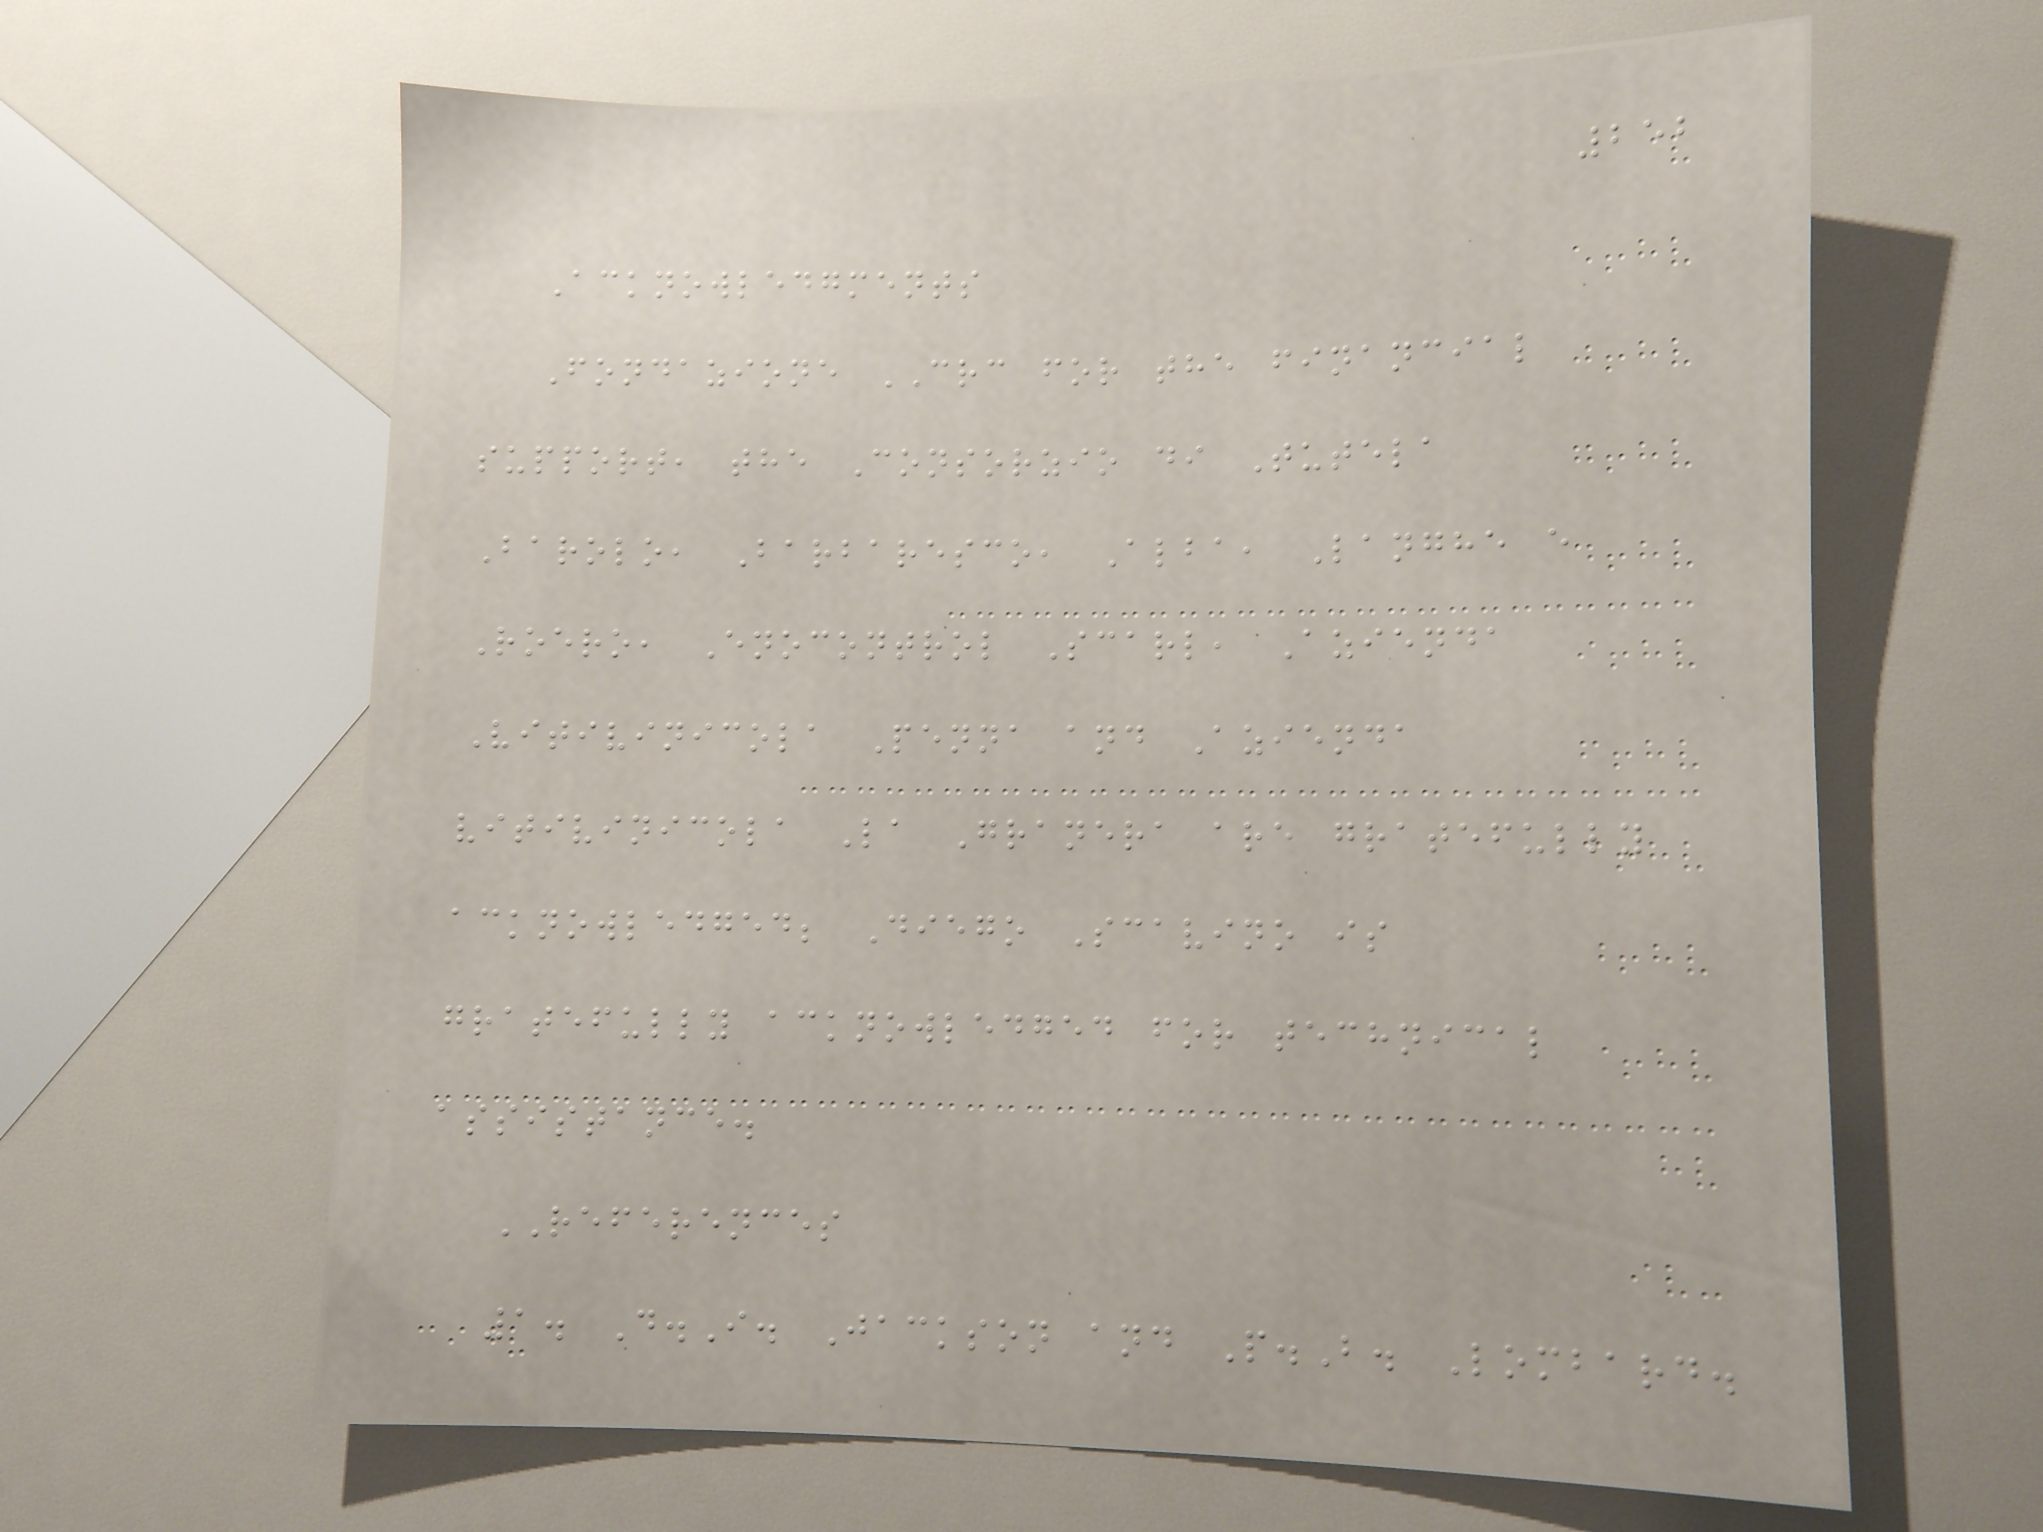252
Acknowledgments
Fondazione CRC for the financial
support, the Consorzio di Tutela
Barolo, Barbaresco, Alba, Langhe e
Roero, Enocontrol Scarl, Azienda
Vitivinicola Penna and Azienda
vitivinicola La Granera are gratefully
acknowledged; Diego Scavino is
gratefully acknowledged for technical
assistance.
REFERENCES
1. D.I. Jackson and P.B. Lombard.
